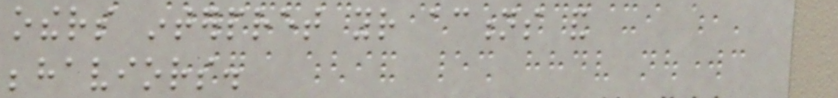others interpret your actions and
behaviors.
